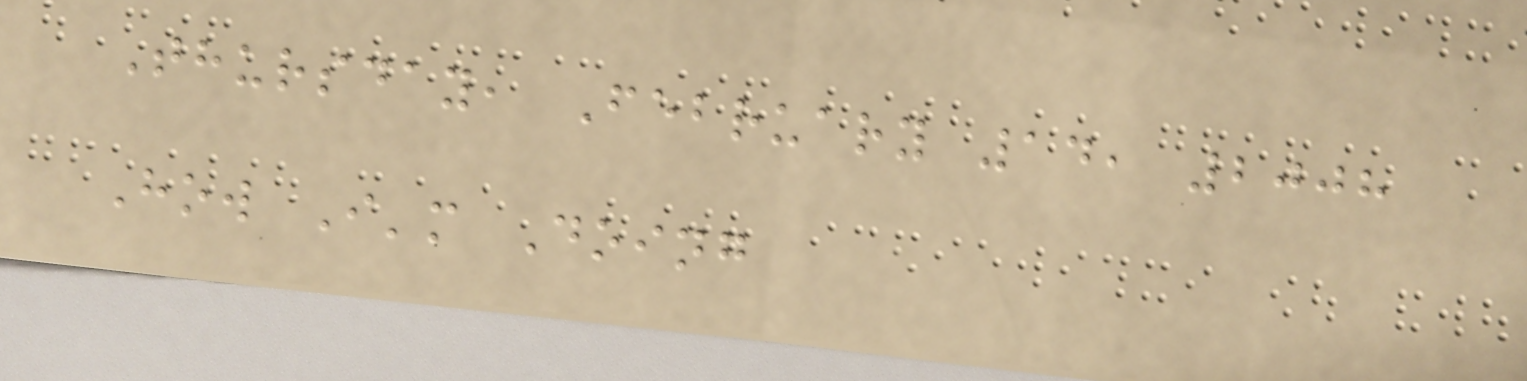Thursday, February 14, 2008
How I'm Doing
